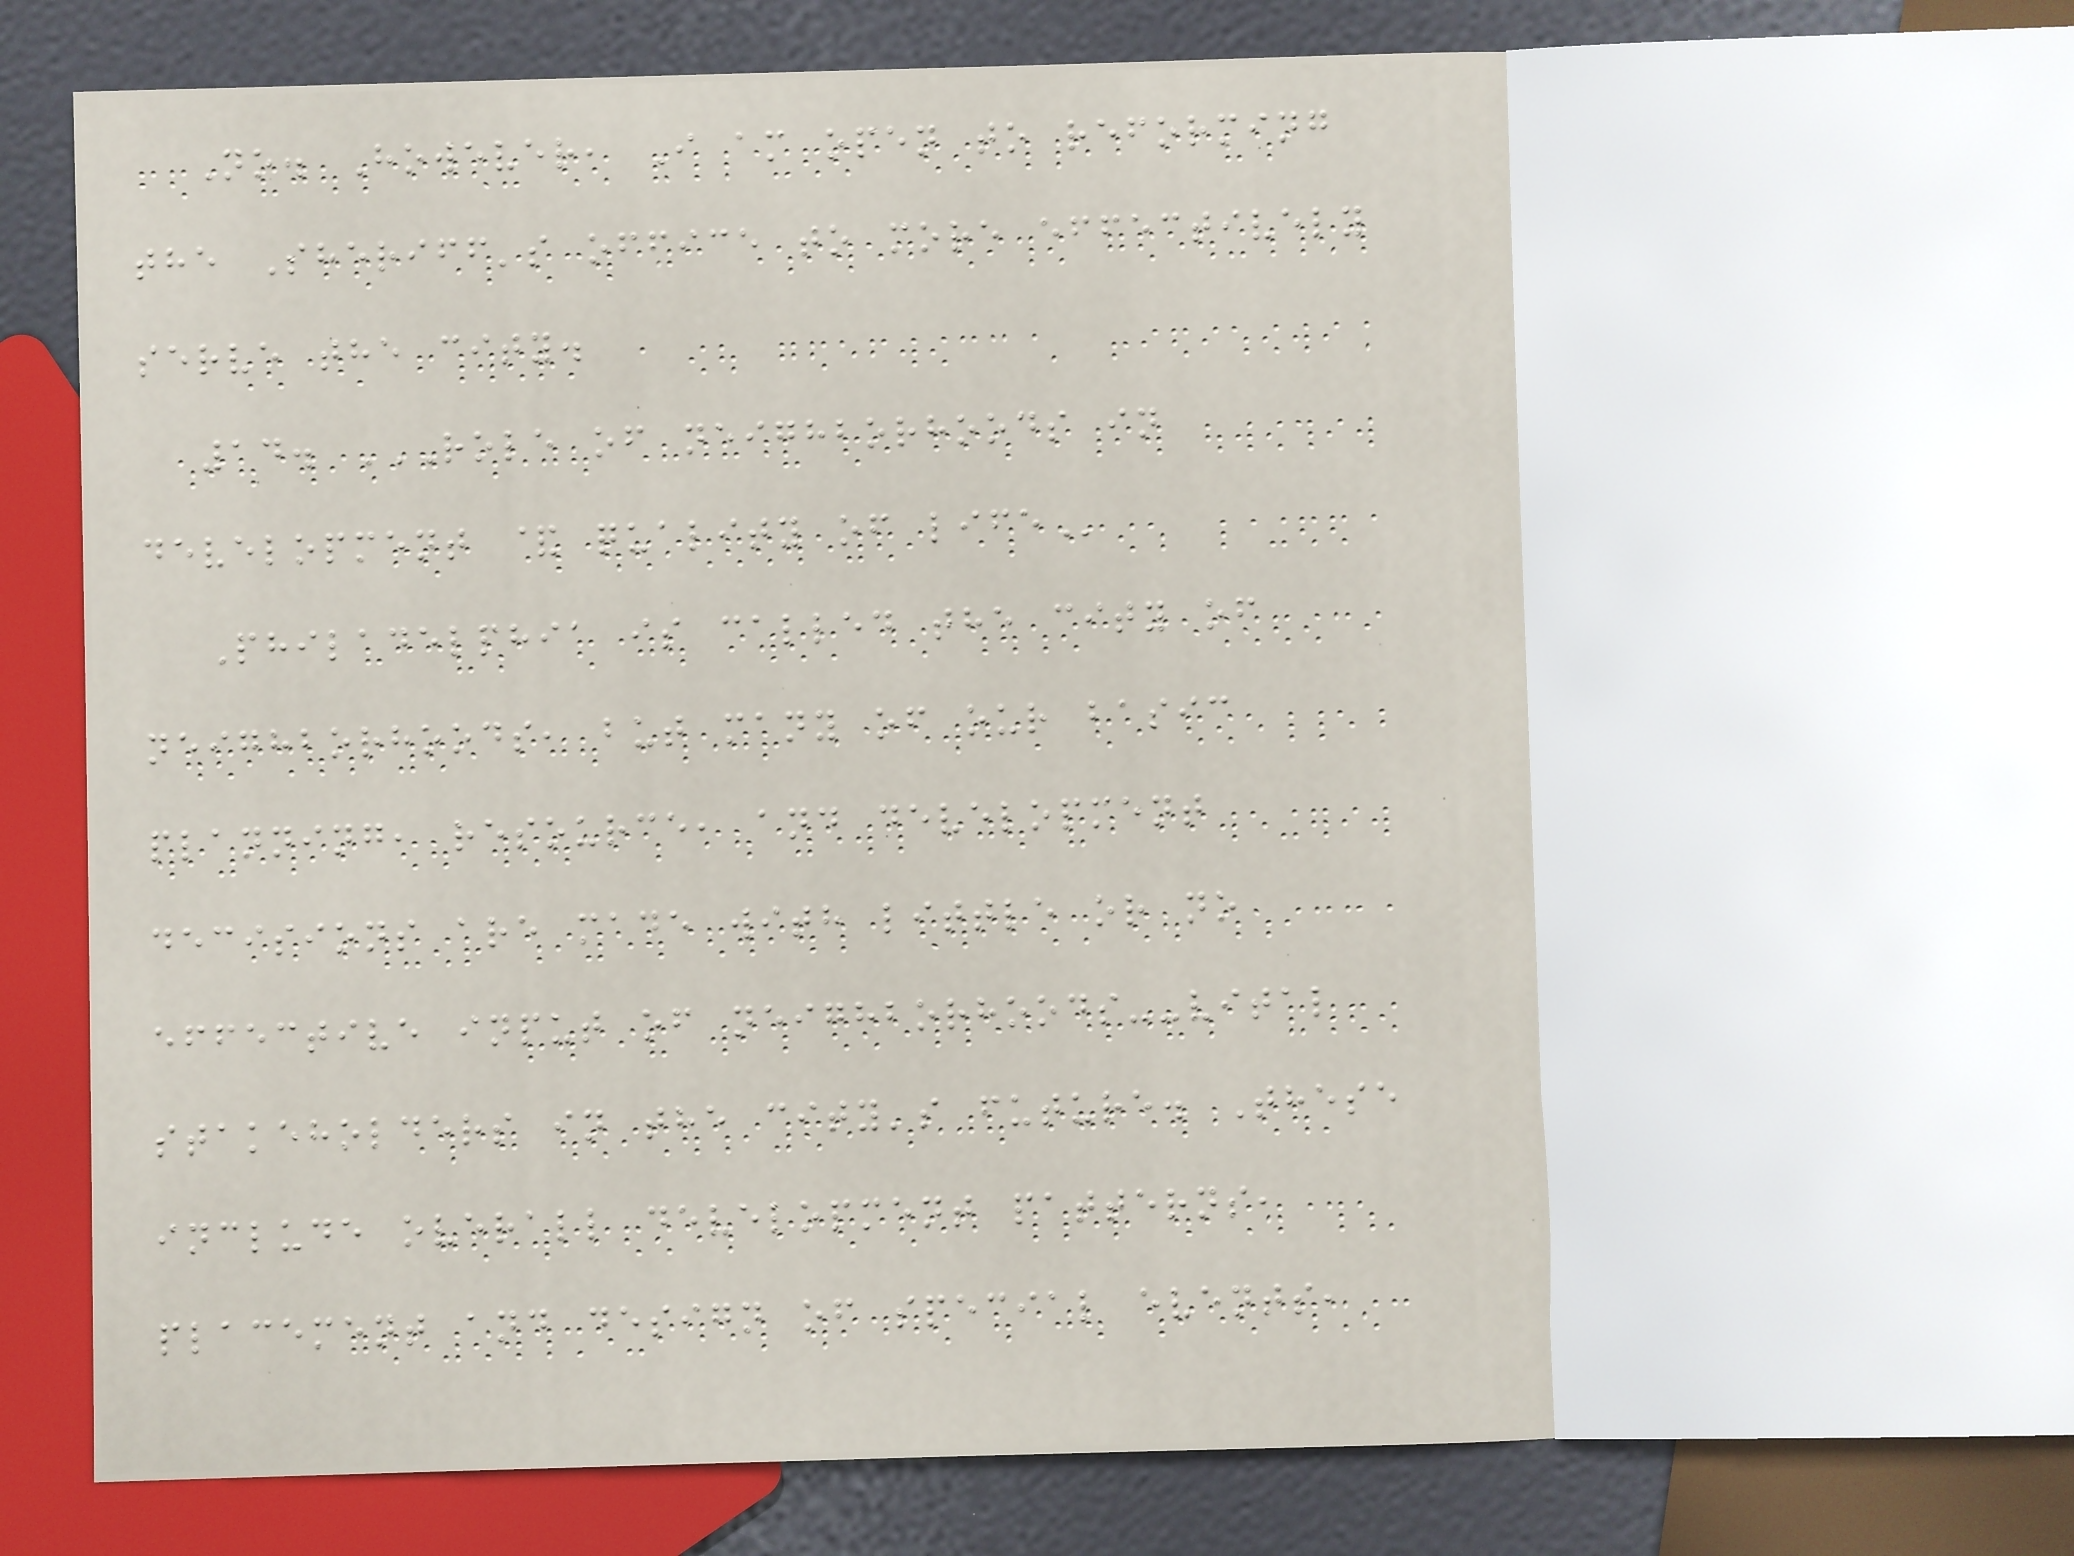No. However, I am open to reforming
the Sheriff's office to more effectively
serve the city.
14. ROLE OF NEIGHBORHOODS IN
DEVELOPMENT & QUALITY OF LIFE
Philadelphia is called the city of
neighborhoods, but many of our basic
planning, resource, and development
decisions are made with little or no
effective input of neighborhoods--vital
stakeholders in the city's future. These
include overall development patterns,
placement and design of special events,
